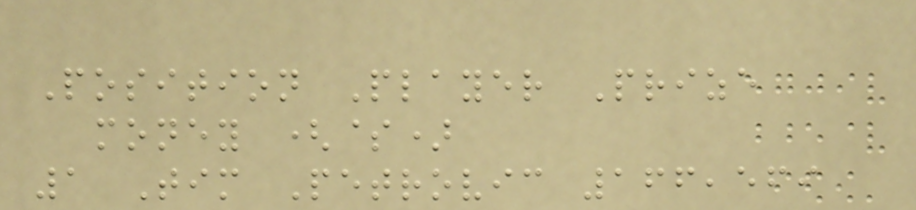Position Player Prize
money ($)
1 Tim Petrovic 166,569
